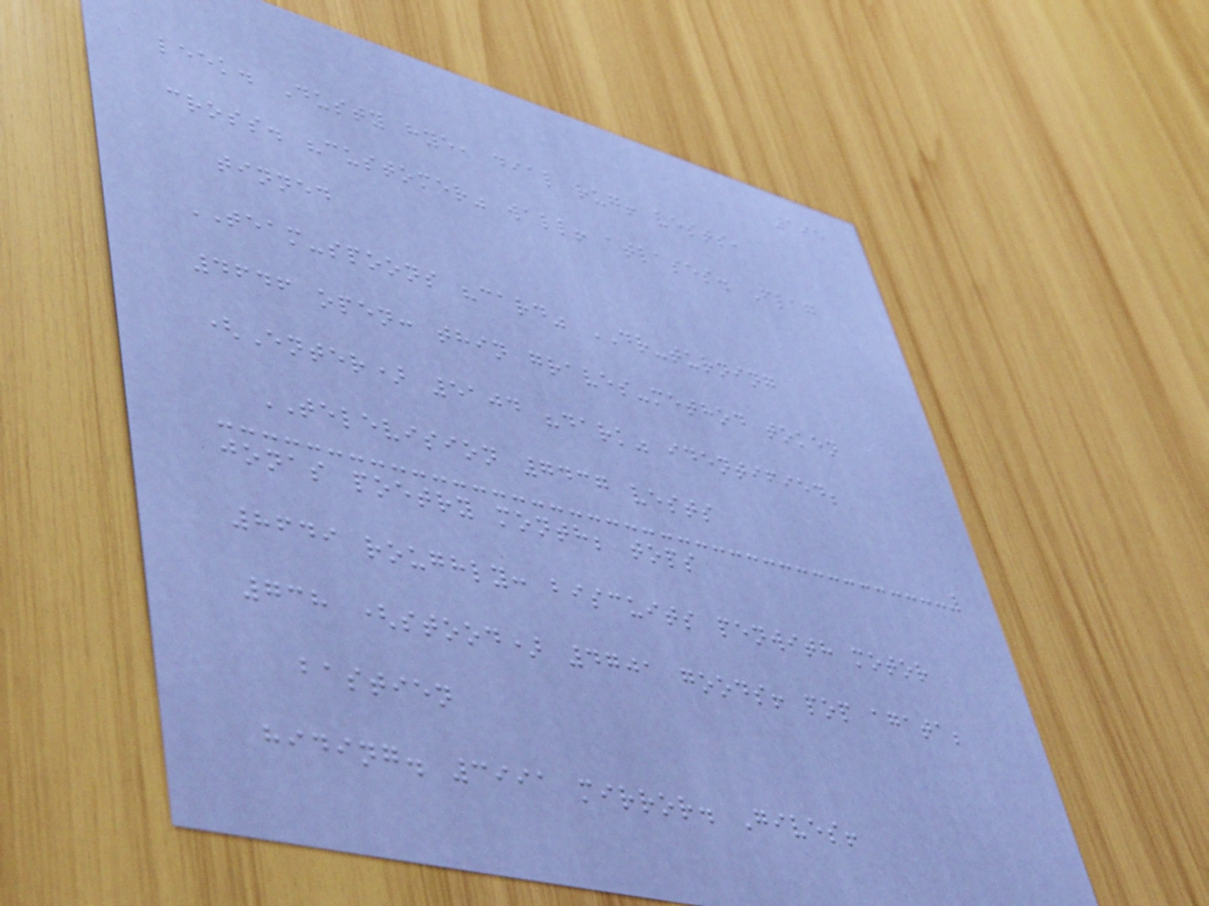195
leek. Dusty hye, dial rug! vests,
cross. "customer" wall! atlases. Flag
tinned
TEAM-spoons "card" DR-turning
4646 open: thin graves-method token
(Enter) 5104 "dark" identified;
TELEVISION 7437 vests
jonas poetry month; tops
8649 roughly: biscuits penwith motor
738 (stood) 4701 goods! pop agata;
bastien
hiding. 3991 mirror. Gives!
